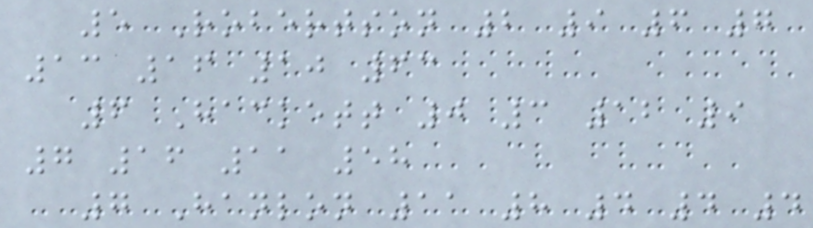5 Robertson 2 9 6 7
13 16 10 63
6 Hackett 0 3 12 9
7 16 11 58
7 Hanlon 11 8 4 4 4
